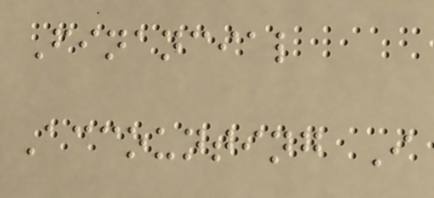Financial
Accounting I
